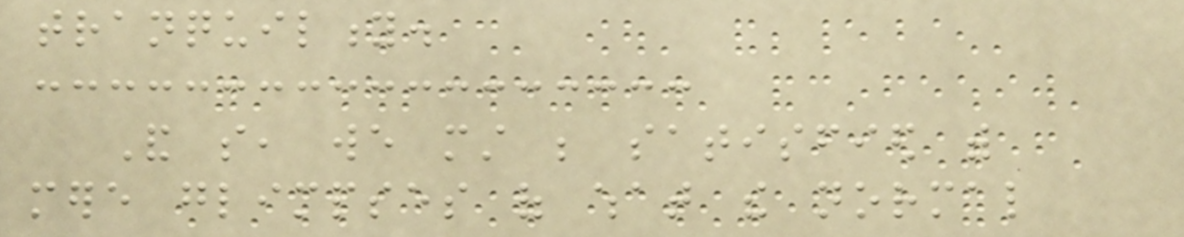tranquility.
And so, we must be satisfied with
mere glimpses of what the normal
